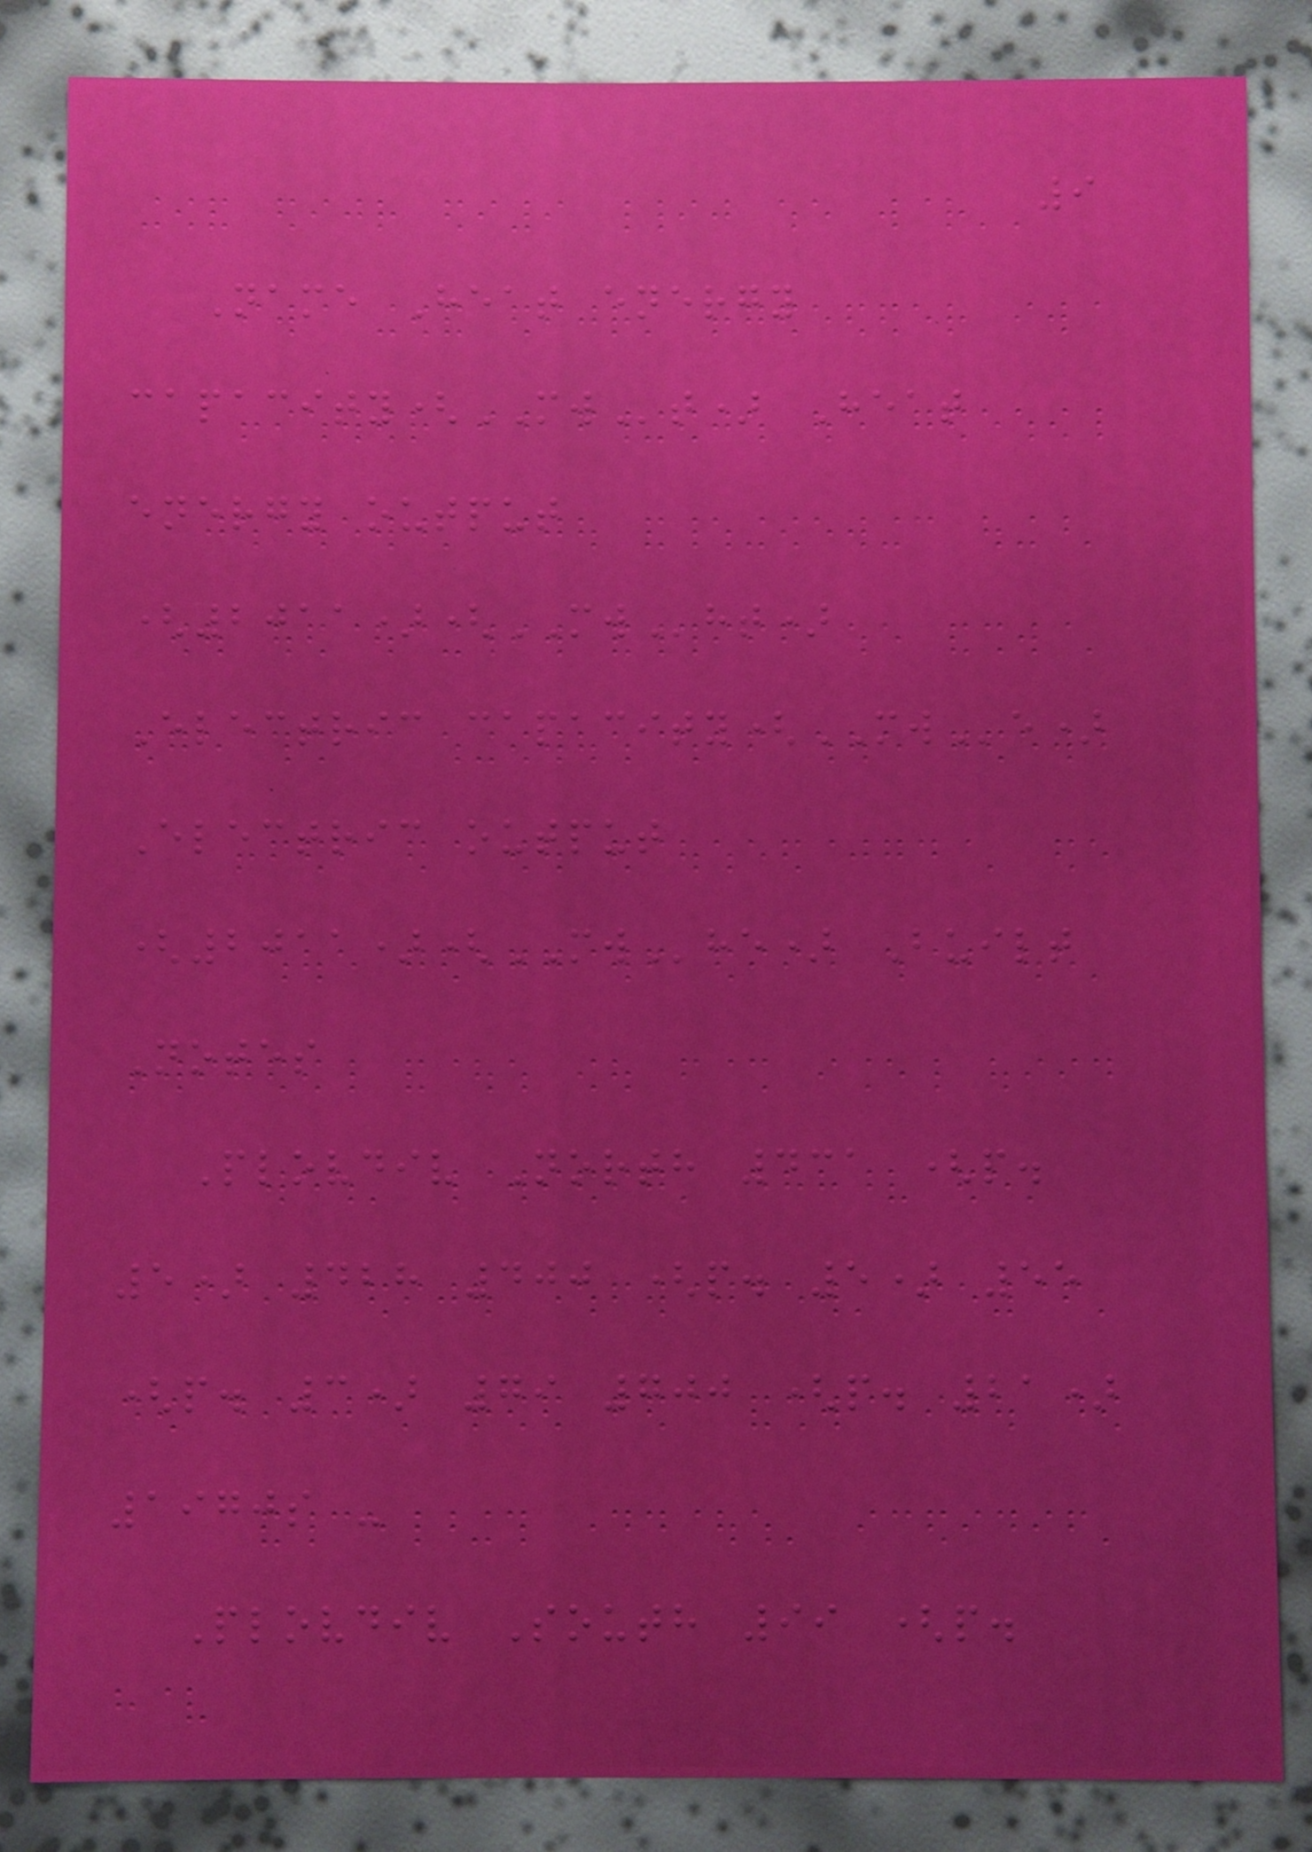9
Name Heat energy
capacity(MWt) Heat
energy output
(2011)(MWht)
Electric capacity(MWe)
Electric output
(2011)(MWhe) Built
Notes
Plovdiv North 431 (p.
5) 428 400 (p. 5) 55
(p. 3) 79 700 (p. 21)
1970s -
Plovdiv South 99 (p.
